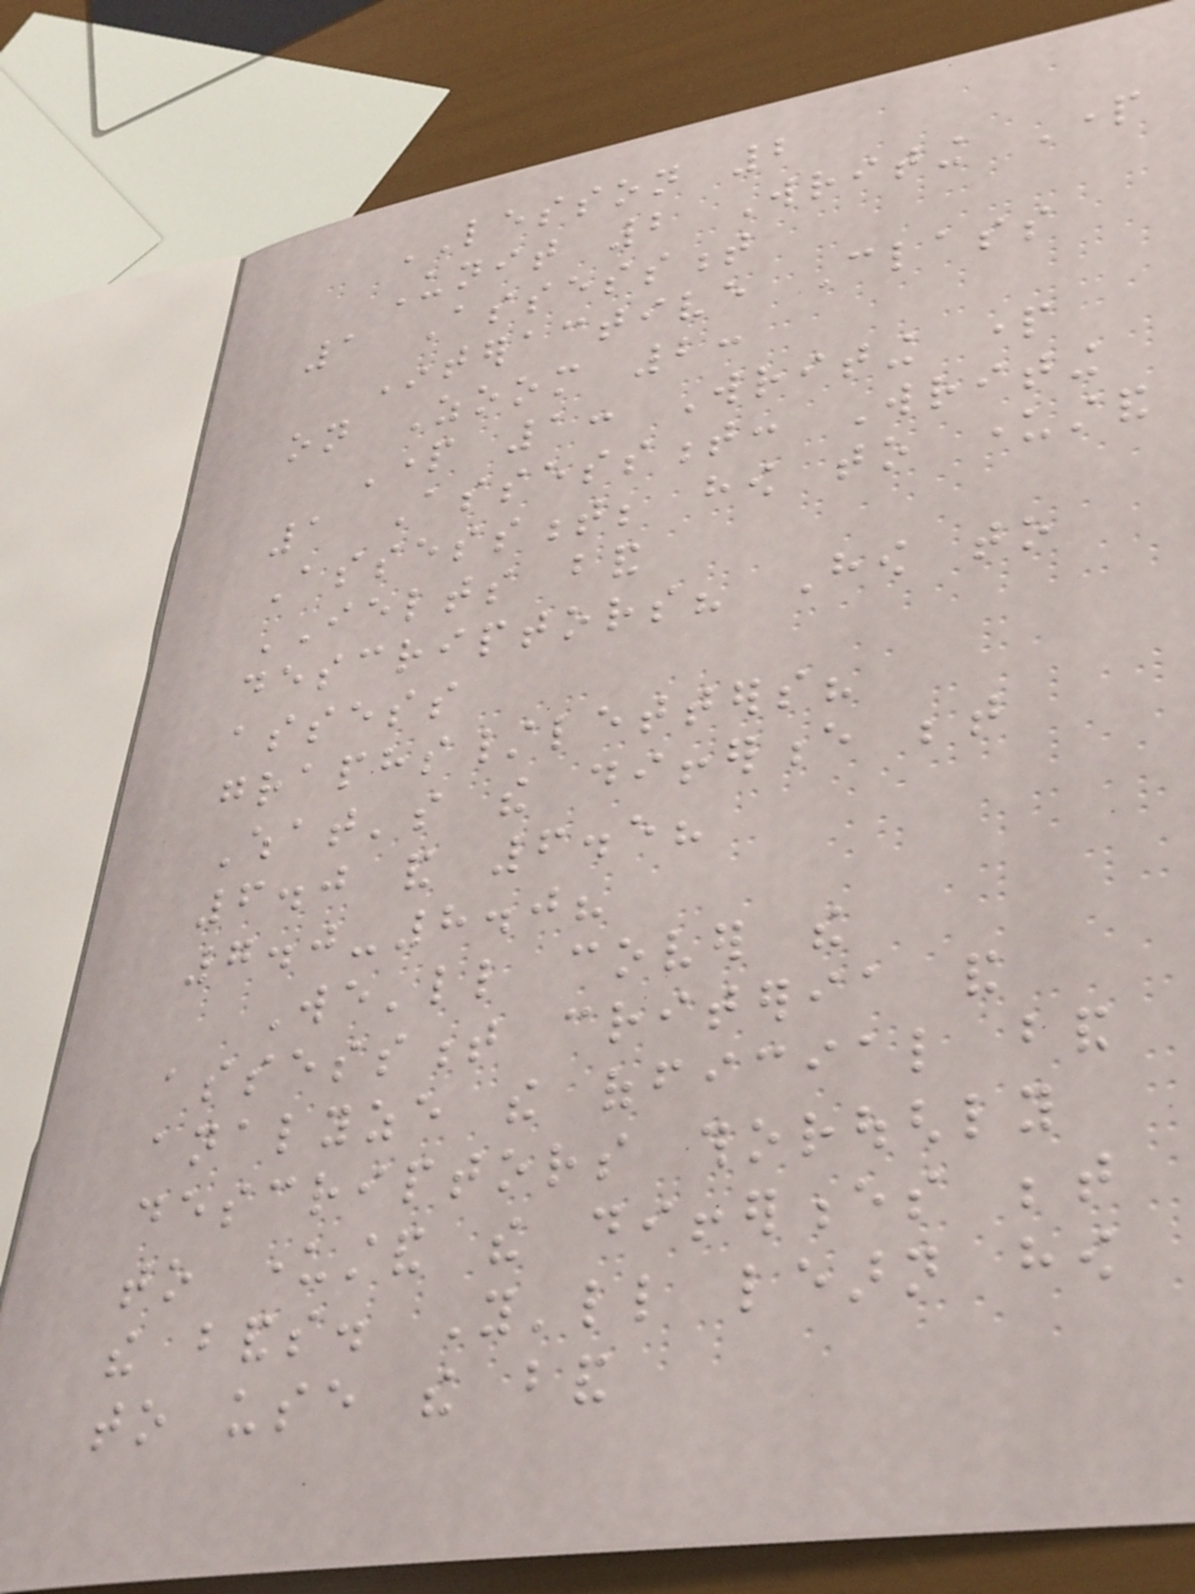LESSON 2
Unit 2 Writing Part
1 Assessment
Interactive Class
on Zoom 2:
Part 1: Writing part
1 Assessment: Writing
Assessment; how to understand
IELTS band
descriptors? How to
assess
graphs/letters?
What's the difference between
6.0 and 6.5?
7.0-8.0?
We'll cover the
assessment criteria and
analyze the official band
descriptors thoroughly
to understand the differences between
the bands. You'll learn how
to use the band
